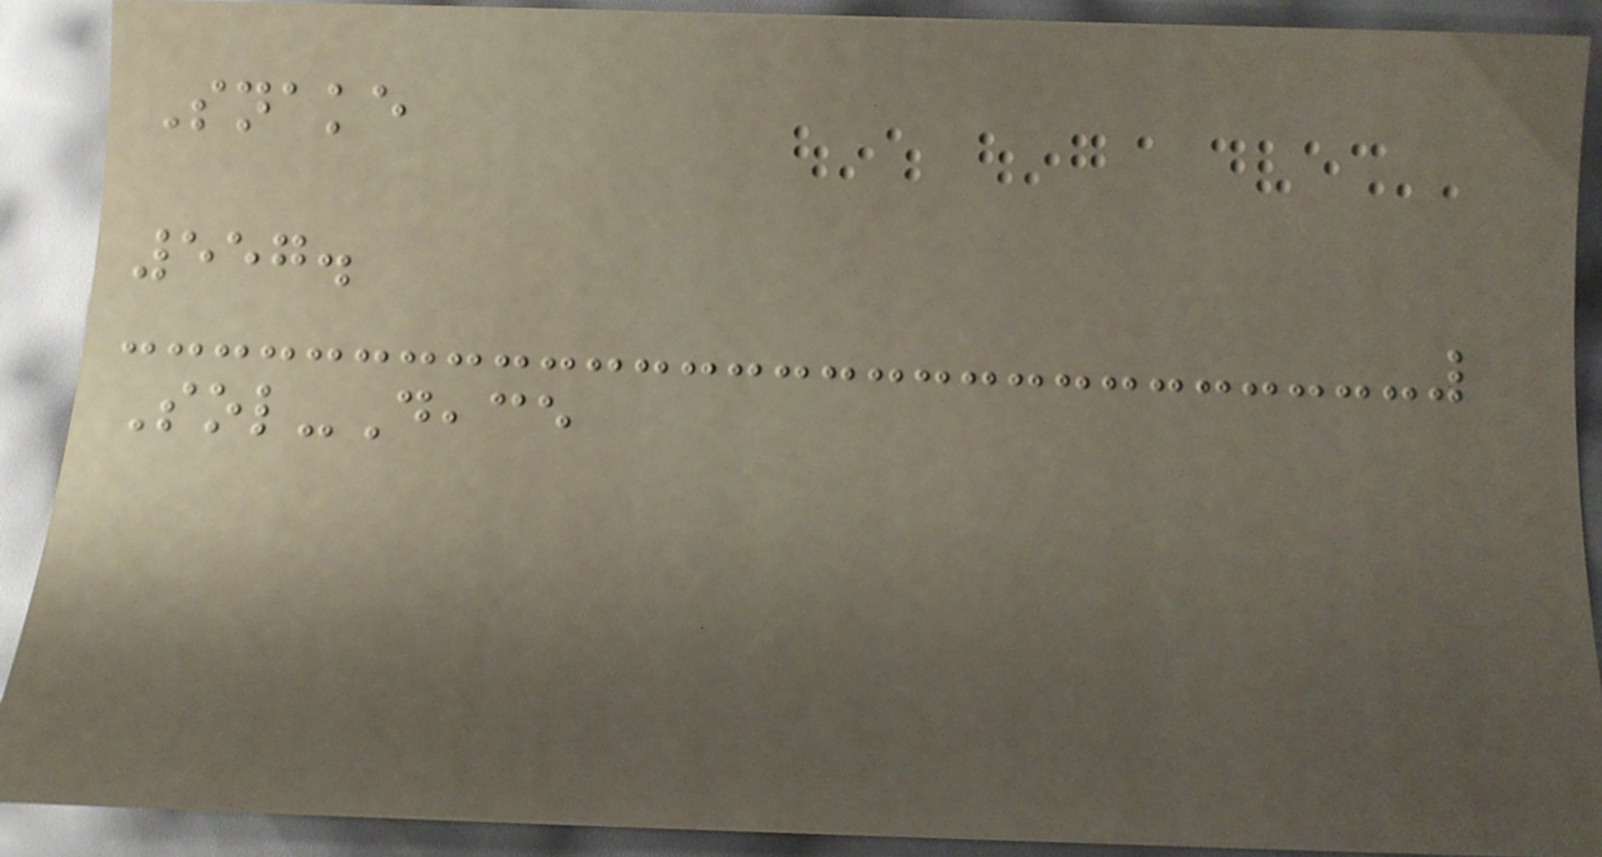Snake
557.
Sol-Deace
